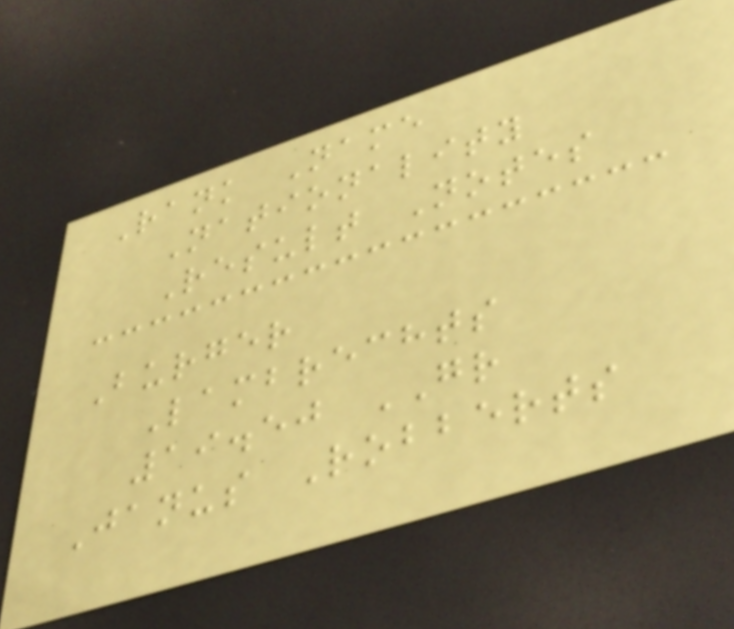Rank Name
Nationality
Result Notes
Burger
Lambrechts
19.50 GR
Janus Robberts
